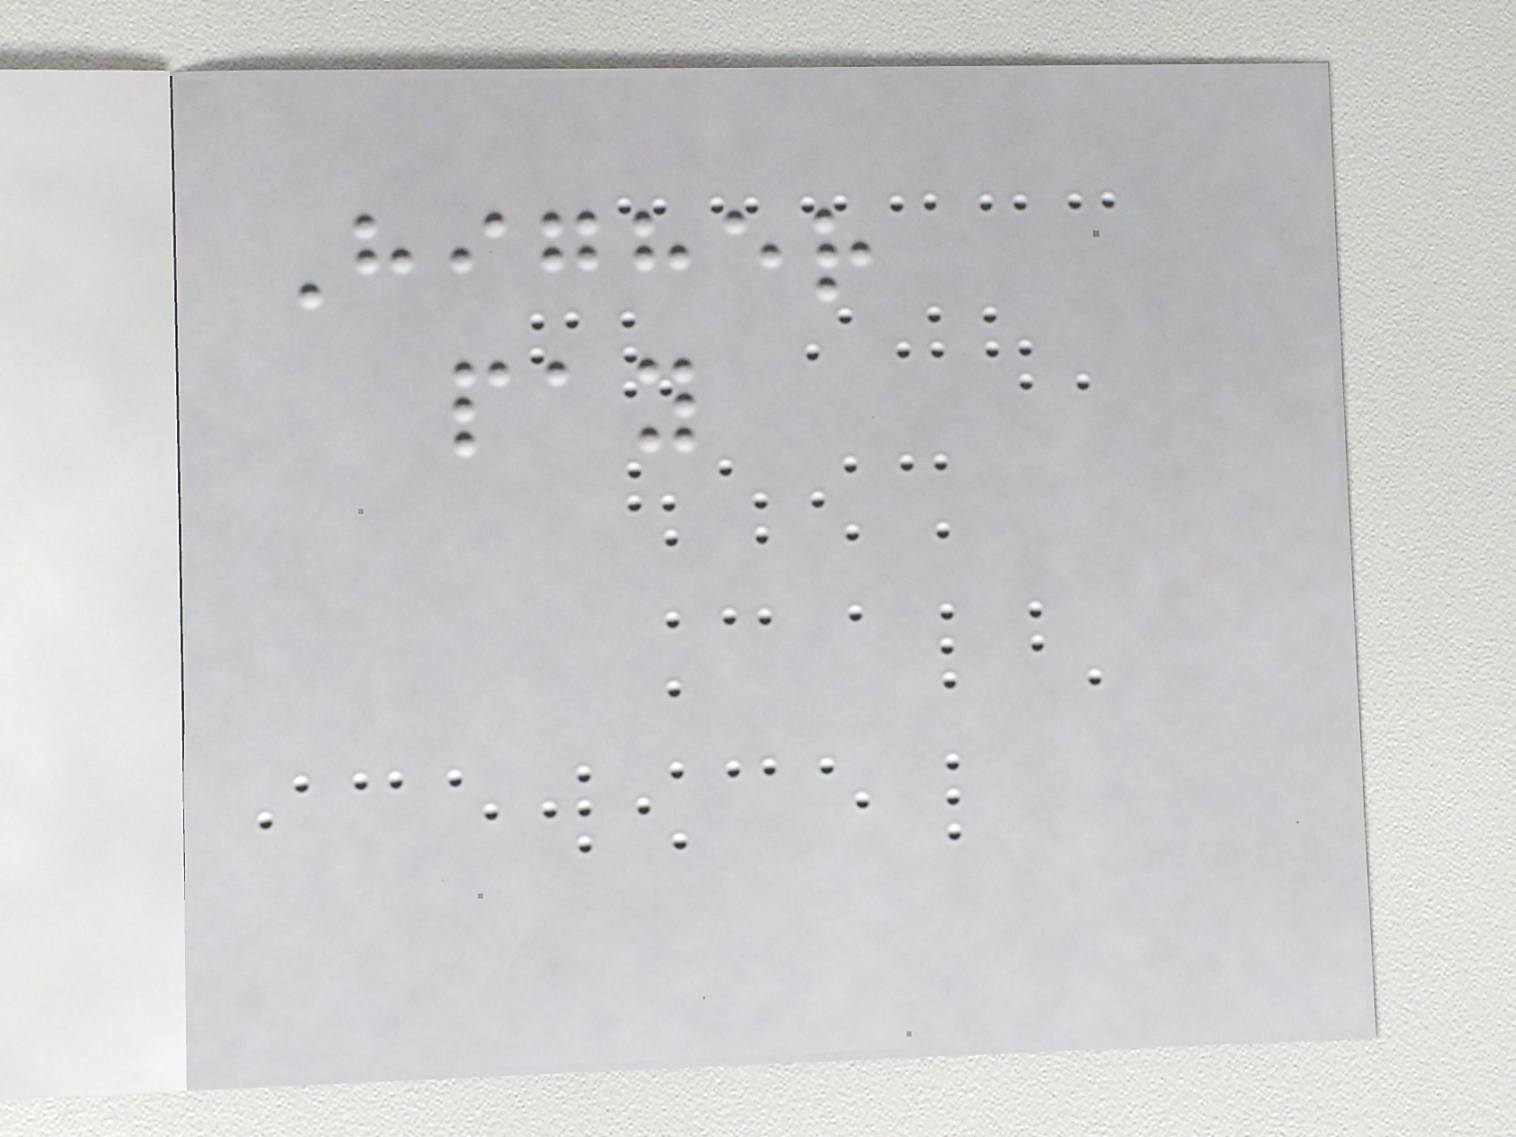Higher
pay
